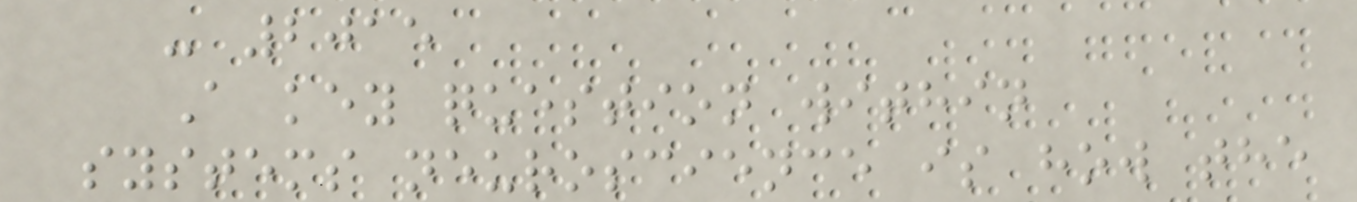- 2015
A key question within
systems neuroscience is how the
